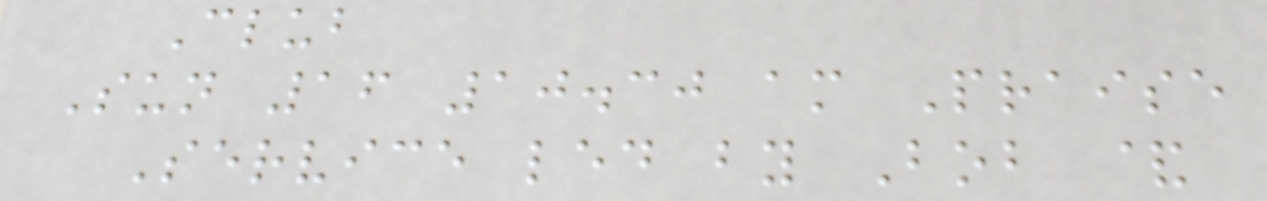Club
Sun 16 10.30 am Praise
Service led by Bob &
